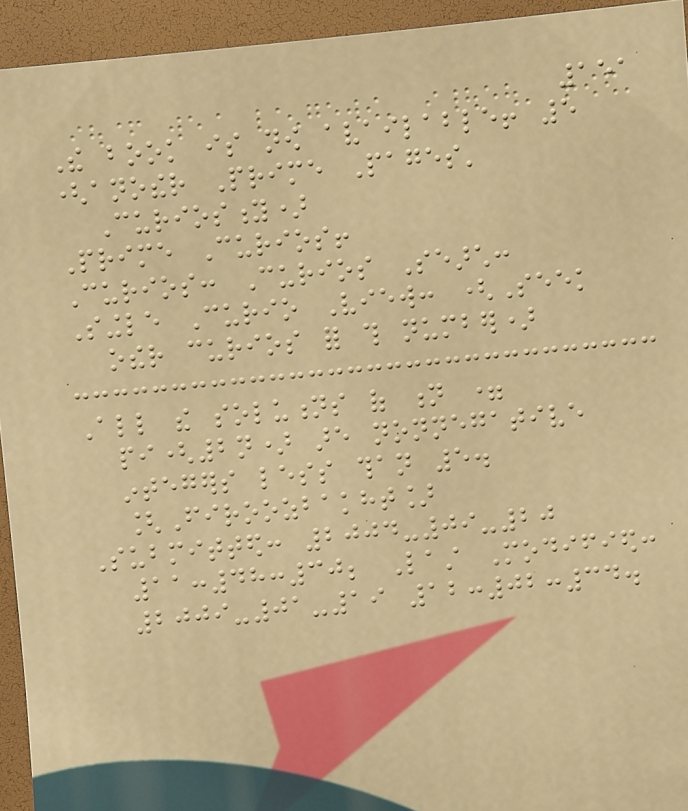151
The book is now available! 5
(another Prime Pages'
Curiosity)
Prime Curios!
Curios: Curios Search:
Single Curio View: (Seek
other curios for this number)
All the solutions of n =
pi(2n) are nonnegative
integers less than 5.
[Firoozbakht]
Submitted: 2004-09-20
11:48:30; Last Modified:
2009-01-19 12:02:34.
